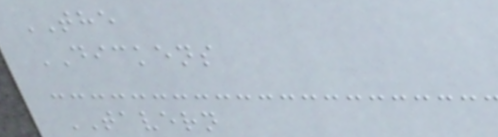THE
DICKENS
TAVERN
